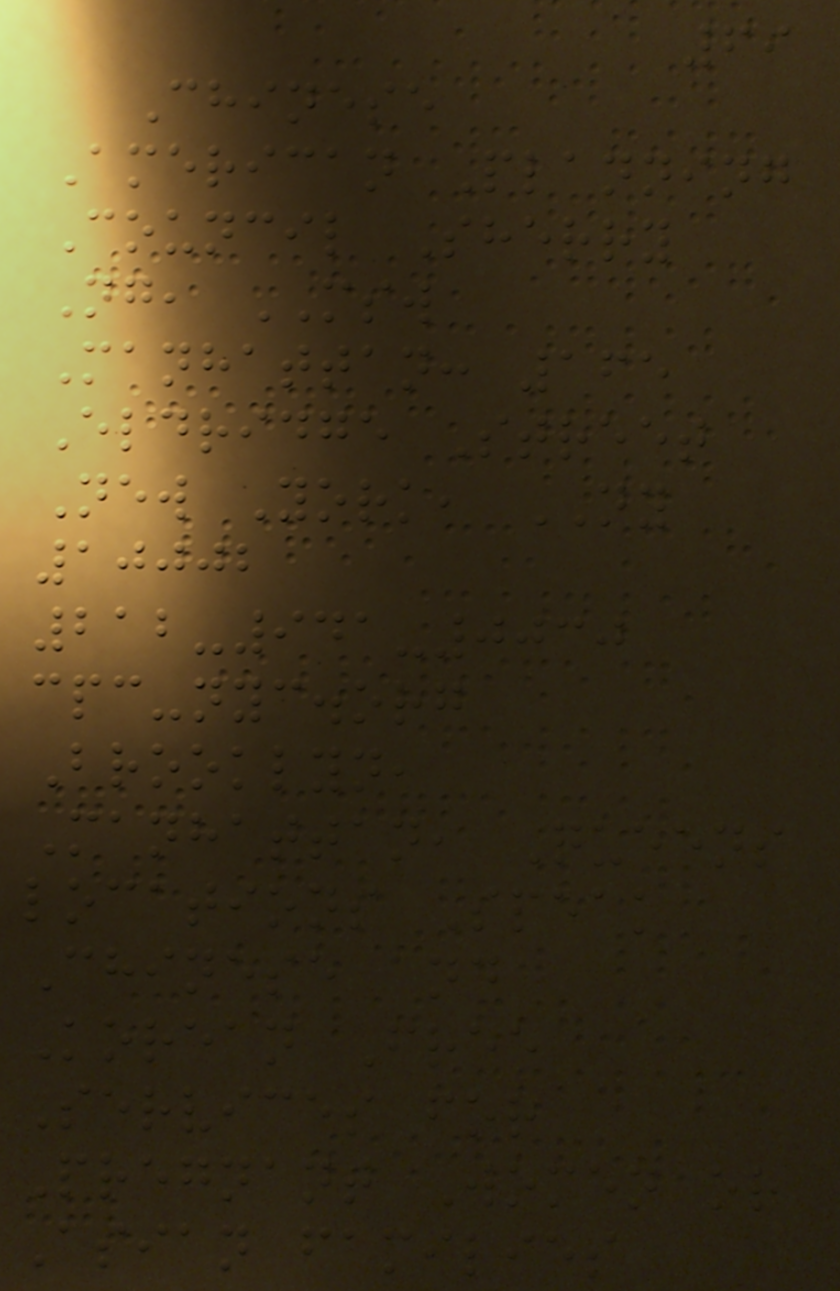69
Chinese
American Planning
Council Sherry
Ng, MSW
Manhattan: 165
Eldridge Street
New York, NY
10002
212-941-0030
cpc-nyc.org
Brooklyn,
Manhattan, Queens
locations Speak
Chinese and
Korean Free
Services for
Pregnant Women or
Asian families
